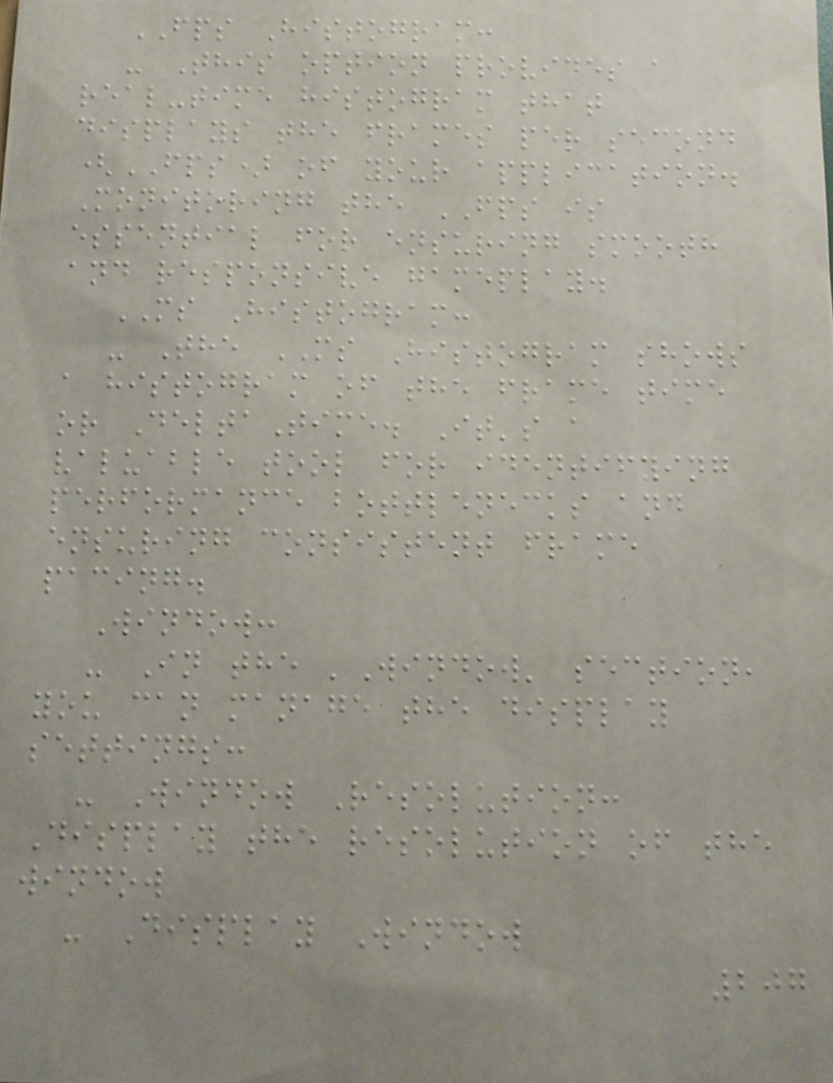FPS Histogram:
- This option provides a
real-time histogram that
displays the frames per second
(FPS) of your application.
Monitoring the FPS is
essential for ensuring smooth
and responsive gameplay.
MS Histogram:
- The MS Histogram shows
a histogram of the frame time
or DeltaTime. It's a
valuable tool for identifying
performance bottlenecks and
ensuring consistent frame
pacing.
Window:
- In the 'Window' section,
you can manage the display
settings:
- Window Resolution:
Display the resolution of the
window
- Display Window
207
